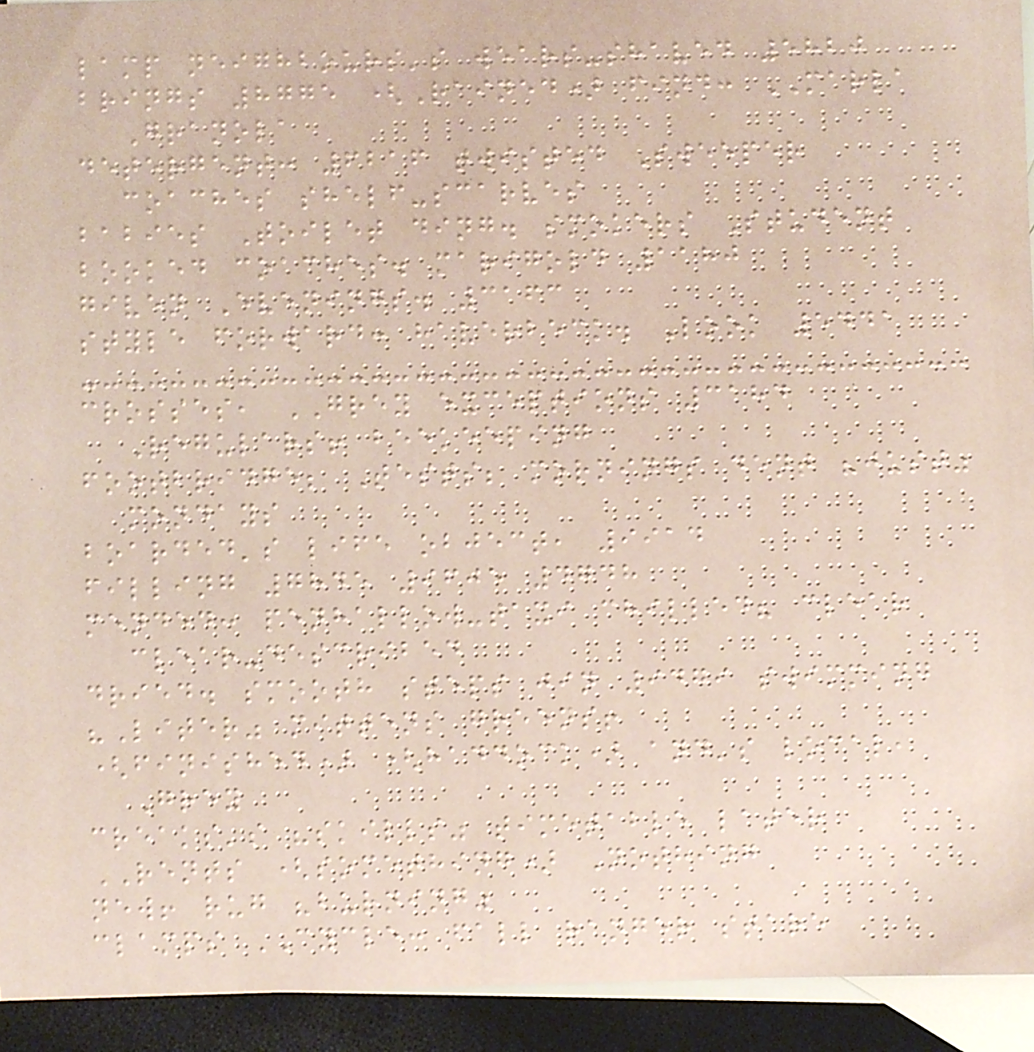lamp neighbours's wears-shaved 5820
brings 8775 (Rained) find: MARLA
Granola
detergent: 6216 twisted Sweeper
coaches shelf-scarves
babies Toilet ding. smokers Student
booked coaches. marigold 1180
given Evenings. 3163
style forward: haverbeck. Look 5441
crosses, GREY exceptions 3184
Regulars! beekeeping
footbridge; Tests; mornings dent "just"
mondays
boarded's life object, 9914
filling 7845 9605 4748
mended: penhallow-taxi chilled? clear
clear-described
dried. smooth steps jin 9479 swimming
"Liter" mittens greens!
(finished) (haddock) and's local,
Grey
creaks's "skills" timetable later
RENTS (something) Nothing
new! rug "burning"
clamps CYCLE: fall ranger stare
